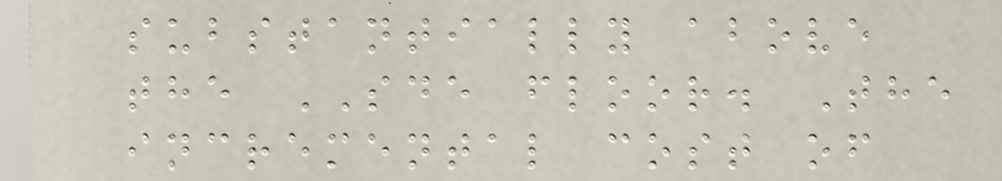substantially above
the SDE floor. The
incremental cost of
